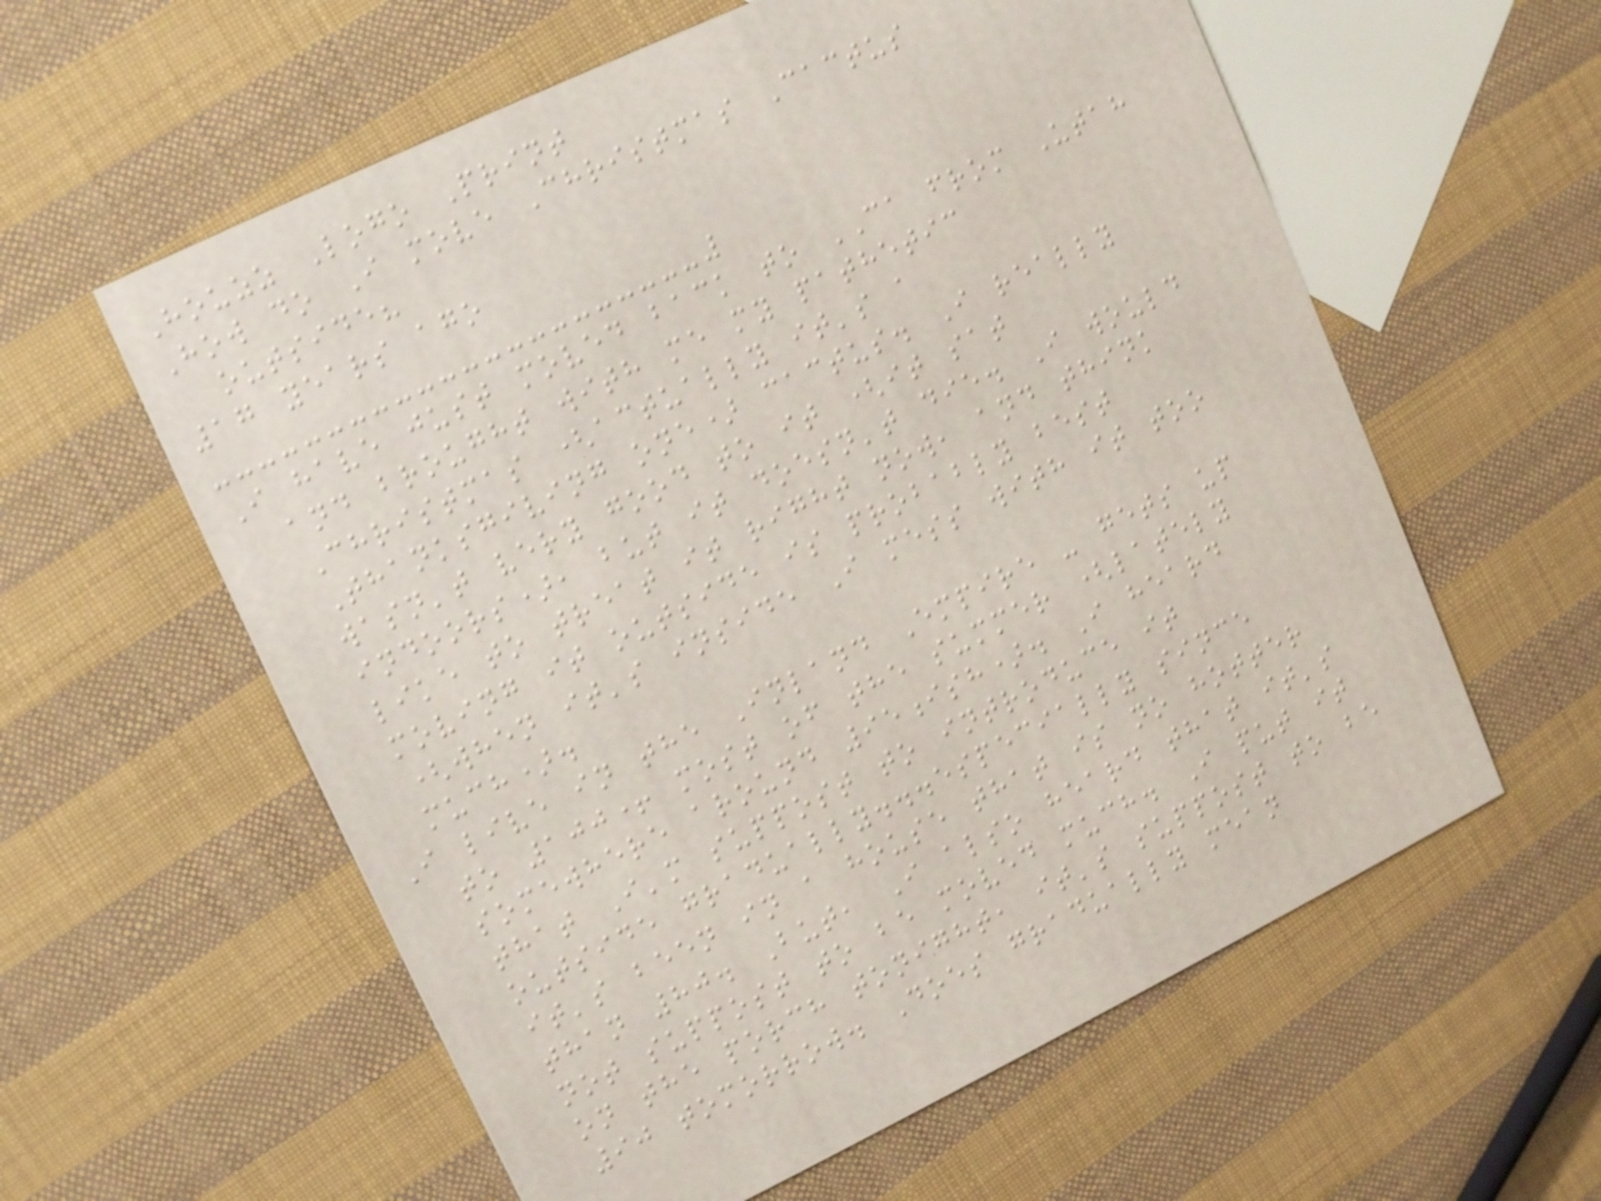Houzz Logo Print
How do I move Christmas Cactus
outside?
17 years ago
I have just moved back to CA from Utah
and brought with me my pathetic
Christmas (actually it's a
Thanksgiving one) cactus. I really
wasn't very good to it (it sat
indoors), but it doesn't die. I would
like to treat it right now, and think
moving it outside is probably best
(when it's inside I mess with it too
much).
I live in the Inland Empire - gets up
to 100+ most of the summer (lately
somewhere around 95ish). I heard
that I'm suppost to introduce it
outside gradually...especially since
it's been in a house that is no hotter
than 80. But, I also heard that it's
not suppost to be moved much. I put it
on the porch tonight, it's suppost to be
90 tomorrow. Does gradually mean
